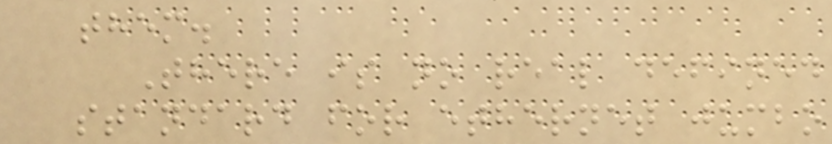them.
There is no real defined
standard for ethernet jumbo
